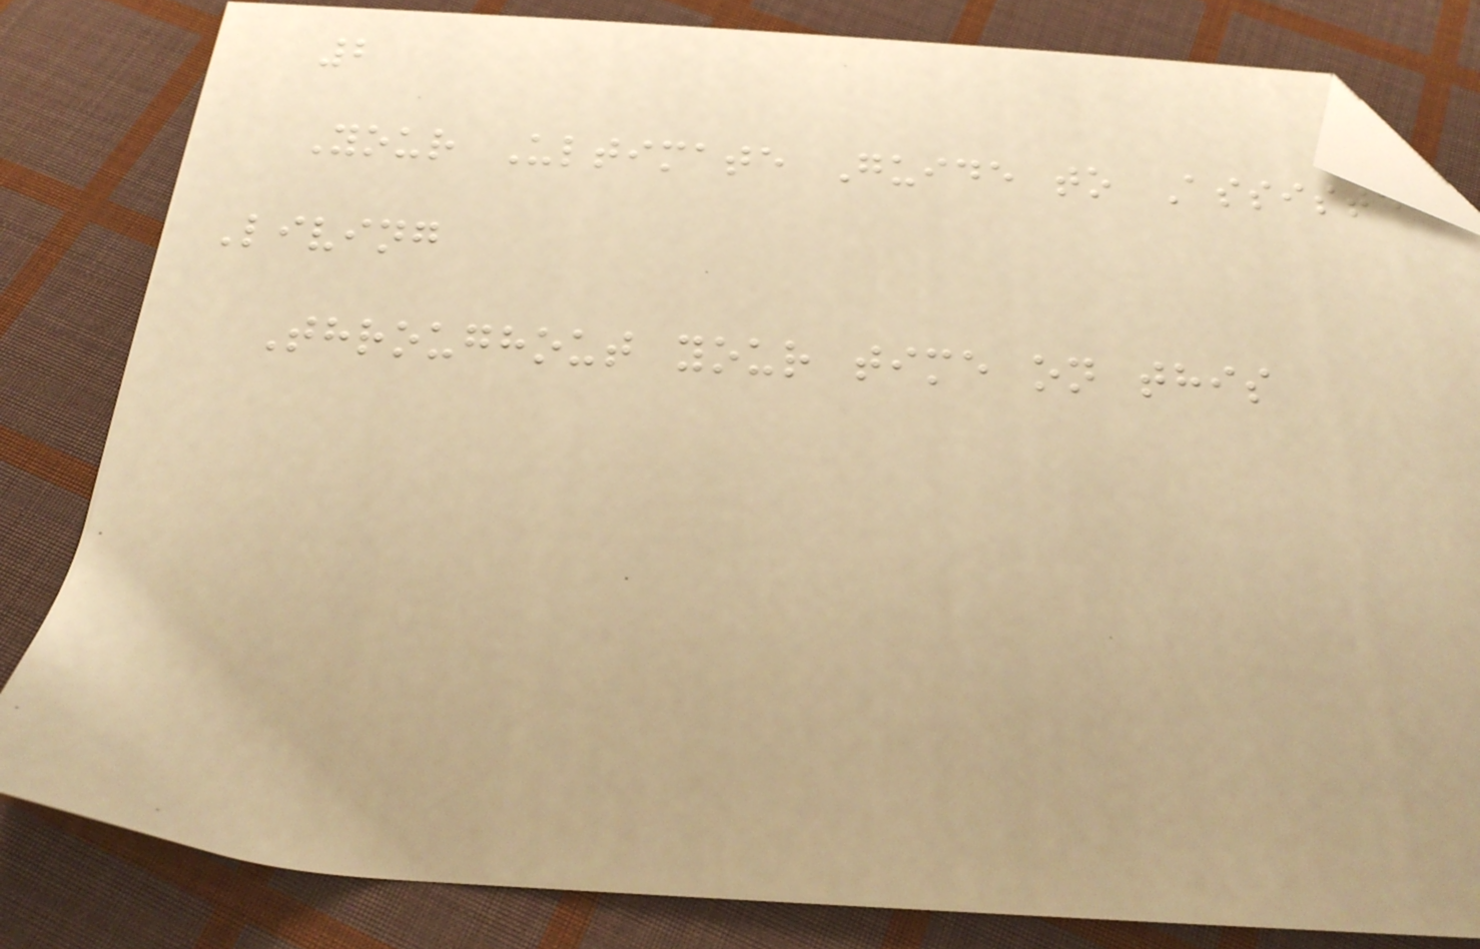2
Your Ultimate Guide to Assisted
Living
Throughout your time on this
